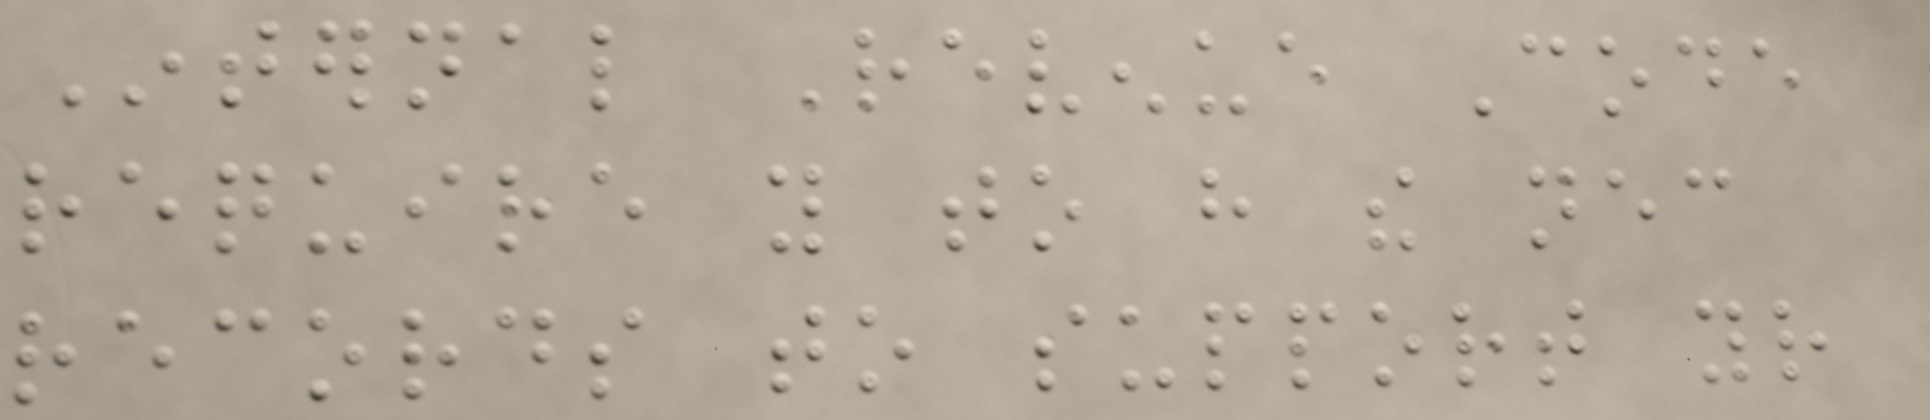Internal Revenue Code
require you to have the necessary
records to support your
